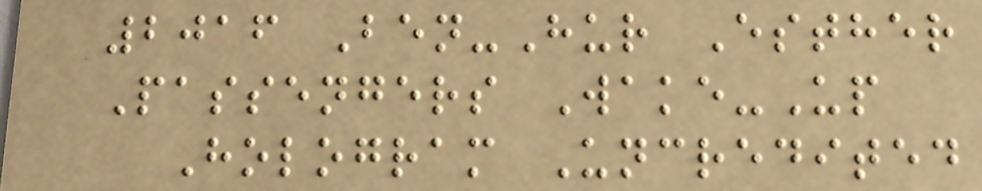2016 Ben-Hur Esther
Passengers Wake-Up
Hologram Uncredited
